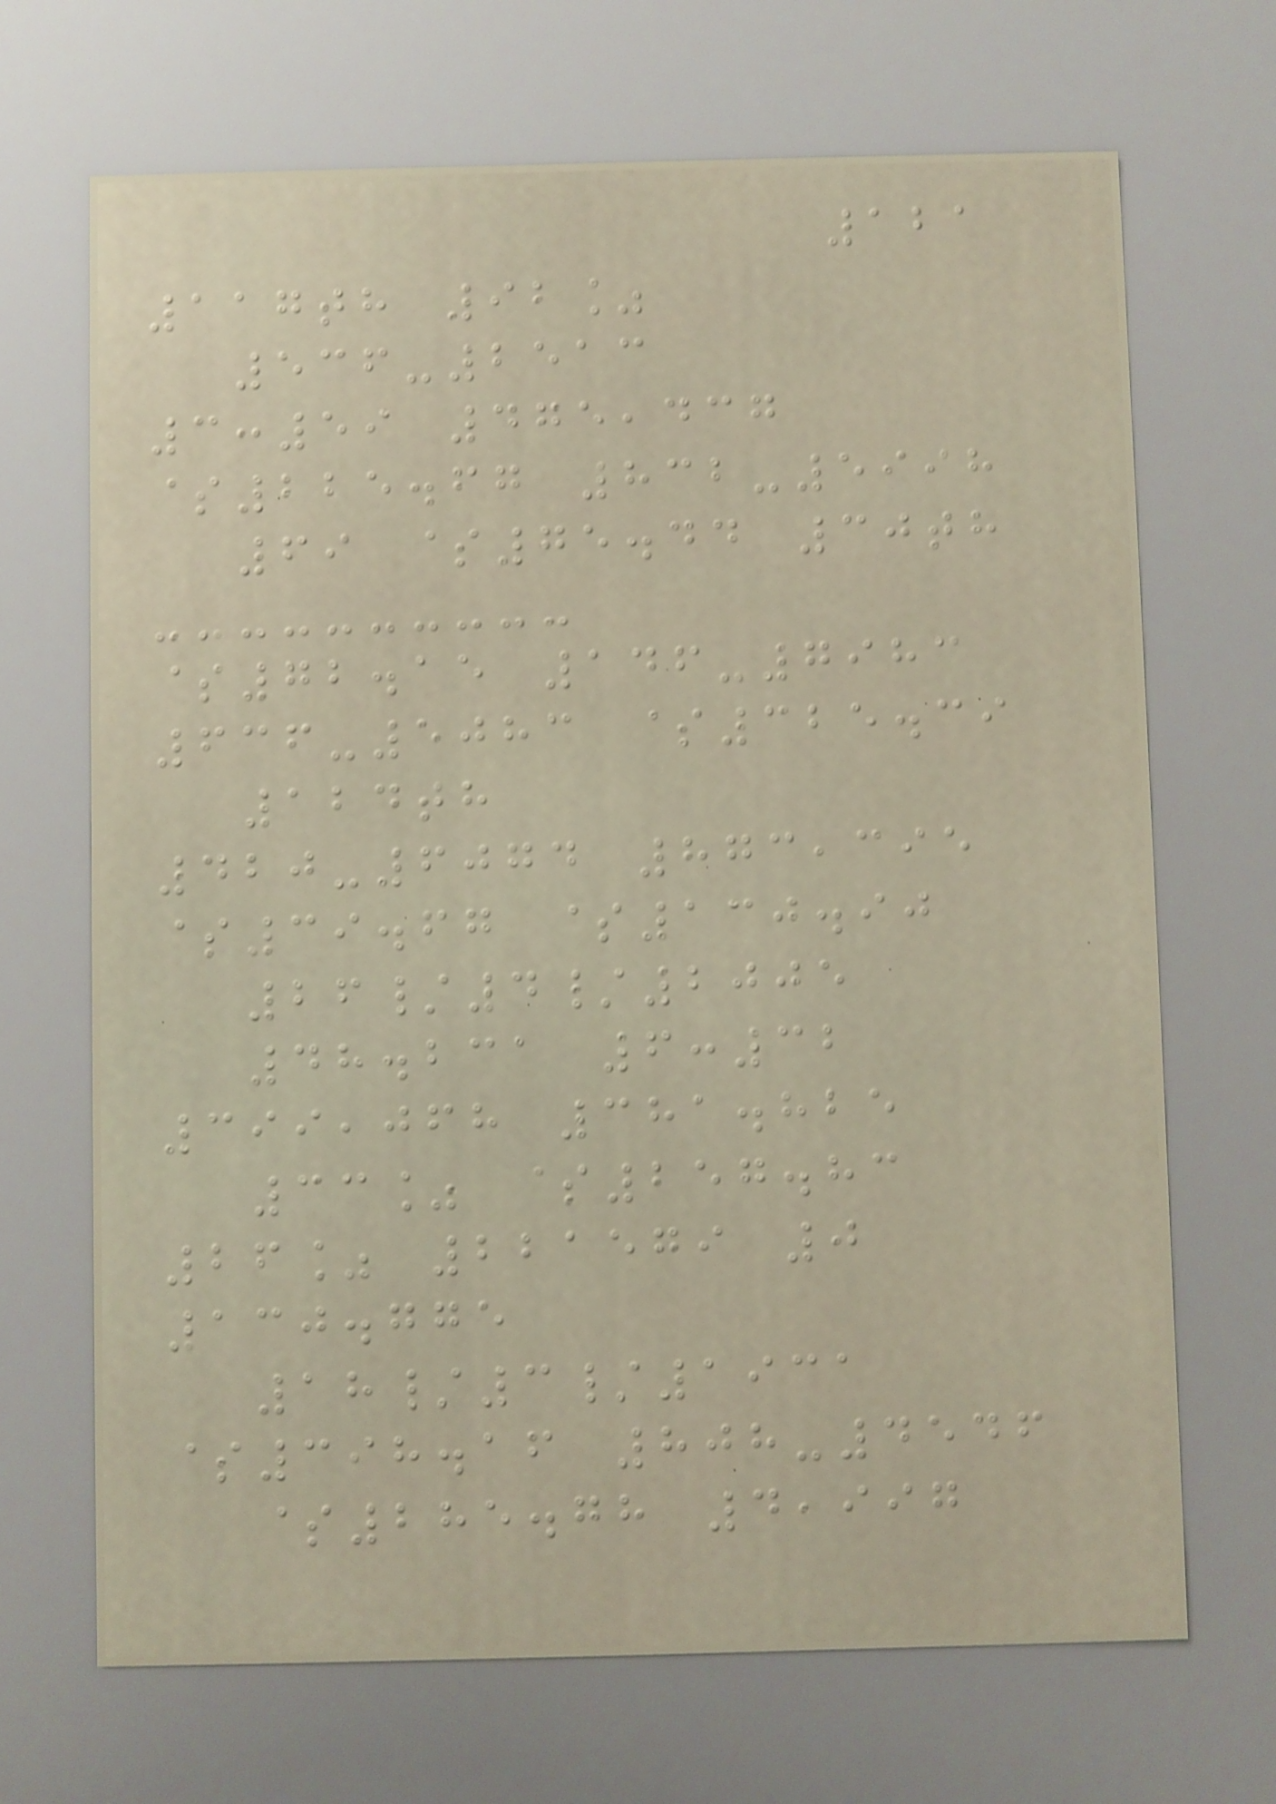121
117th 92%
536-2513
3:59 475,437
$225.67 832-5998
69 $75.44 30th
$72.15 146-7983
636-5083 $325.39
124th
420-6074 873,395
$39.67 $130.90
26/4/2005
48.231 6:32
399,068 381.825
33% $257.83
26% 221579 0
130.775
18/3/1931
$398.16 808-4546
$285.78 4,997
